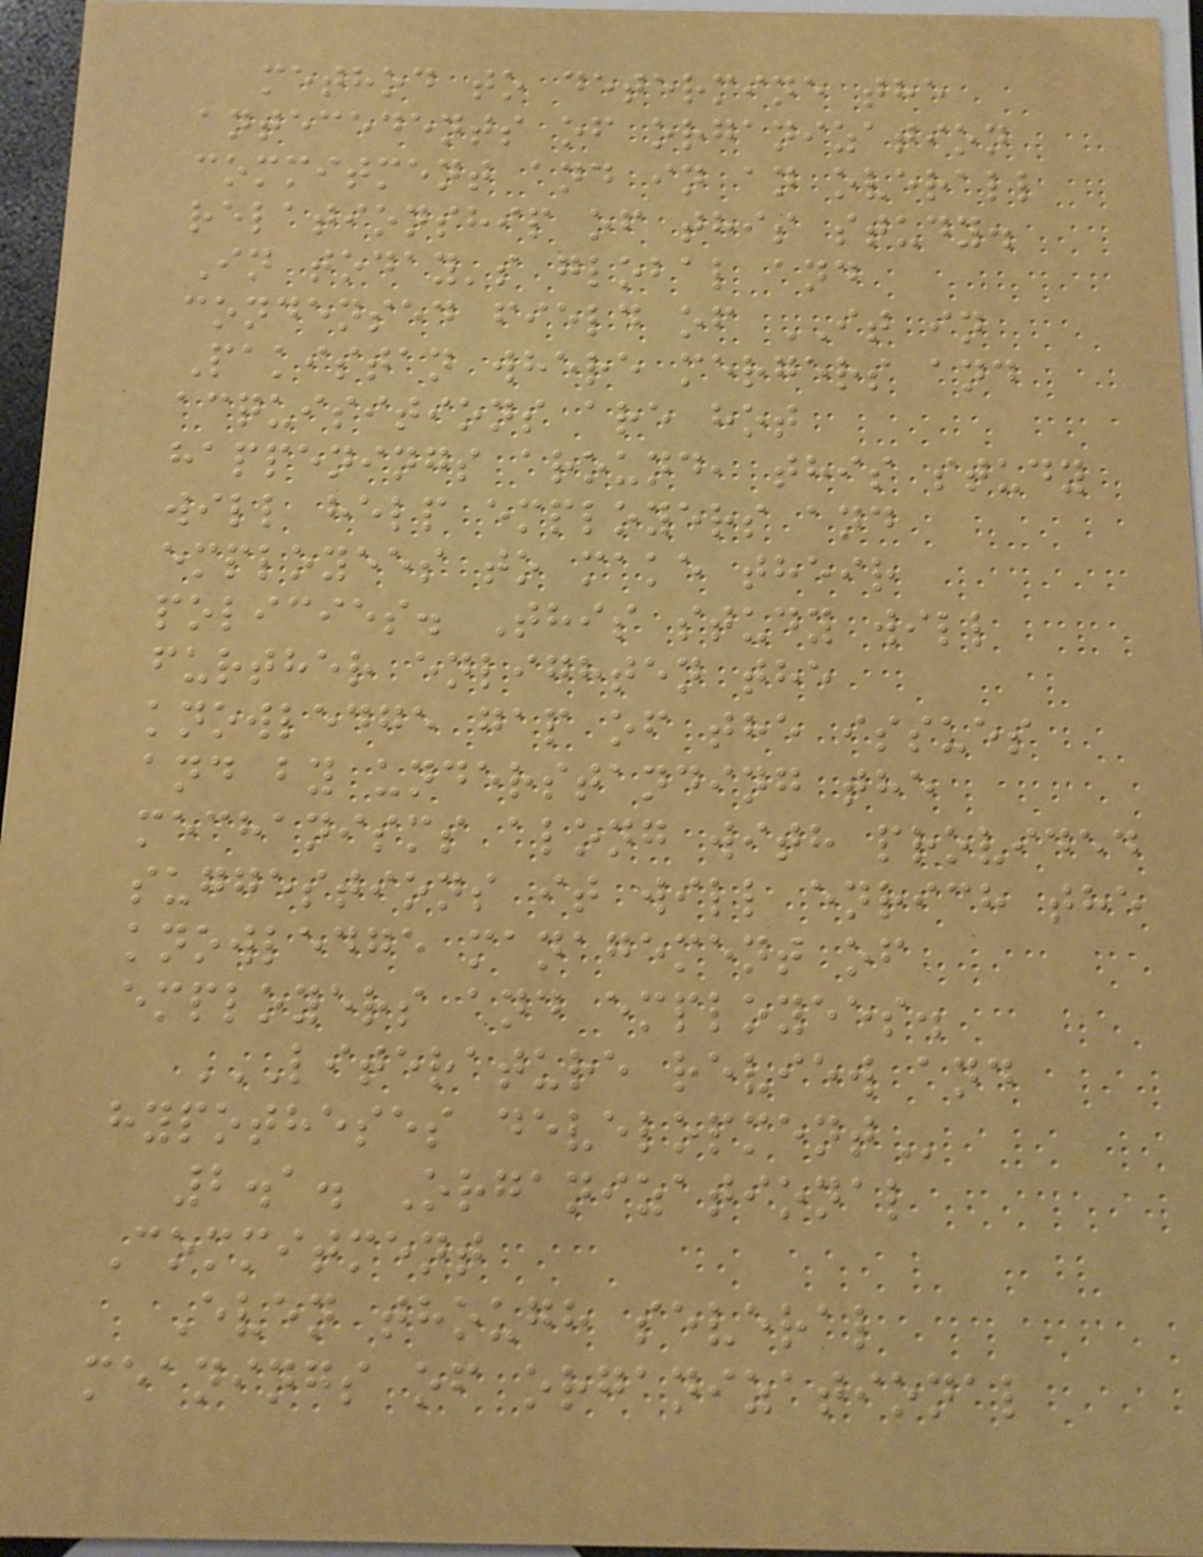method to determine the
antecedents of organization
commitment and in an overall
relationship of this study.
In today's global and
condensed field of IT in
Pakistan where mergers and
acquisitions are hot
happenings around, this study
will help employers and
employees to make their
policies. This study will
further enlighten the
knowledge gap of the issues
and by understanding the
mechanisms along with provided
suggestions it will enrich the
knowledge management of
employers and employees.
LITERATURE REVIEW AND
HYPOTHESES DEVELOPMENT
2.1. Organizational
Commitment
Even though several
meanings of organizational
